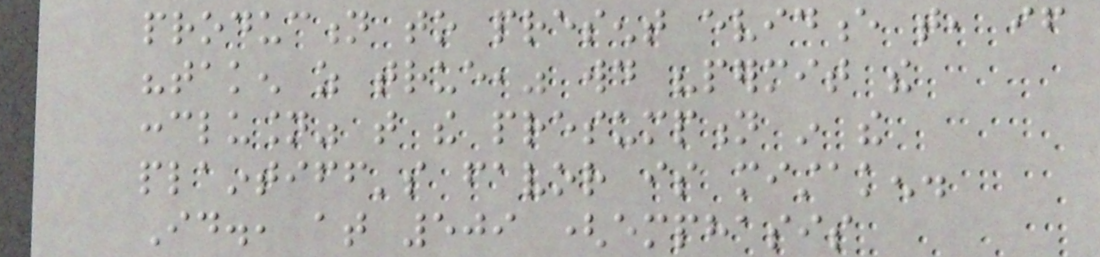production to present evidence that, if
"taken as true," would "permit the
conclusion" that the presumption in the
plaintiff's favor is mistaken.
Id., at 509 (emphasis
